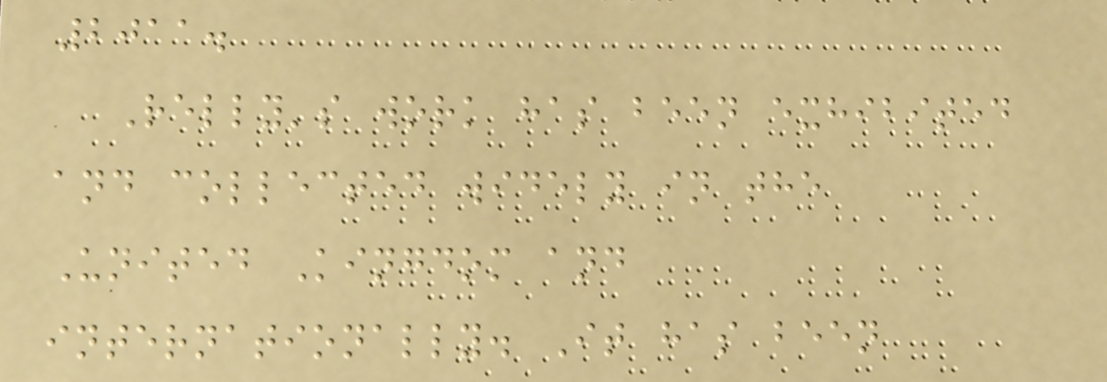2011.
Relly's work has been exhibited
and collected widely in the
United Kingdom and
internationally. It has been
